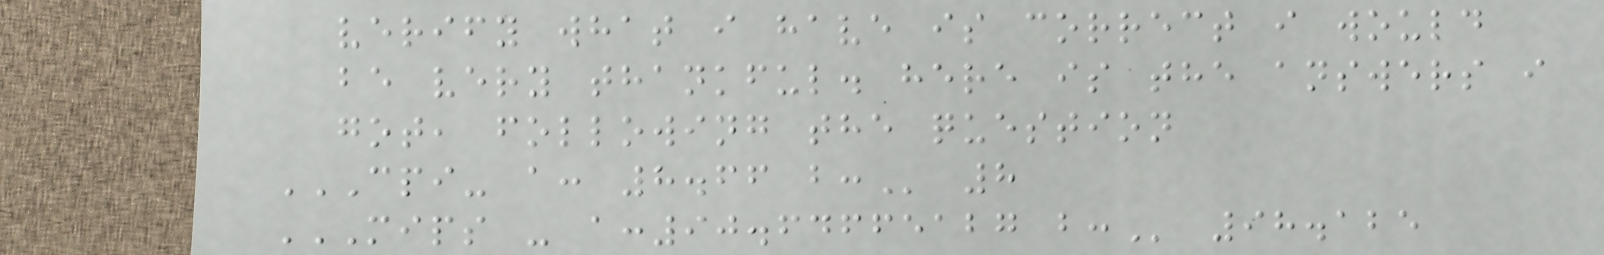verify what i have is correct i would
be very thankful. here is the answers i
got, following the question
CPI- A: 8.66 B: 8
MIPS - A:90.64665127 B: 98.125
